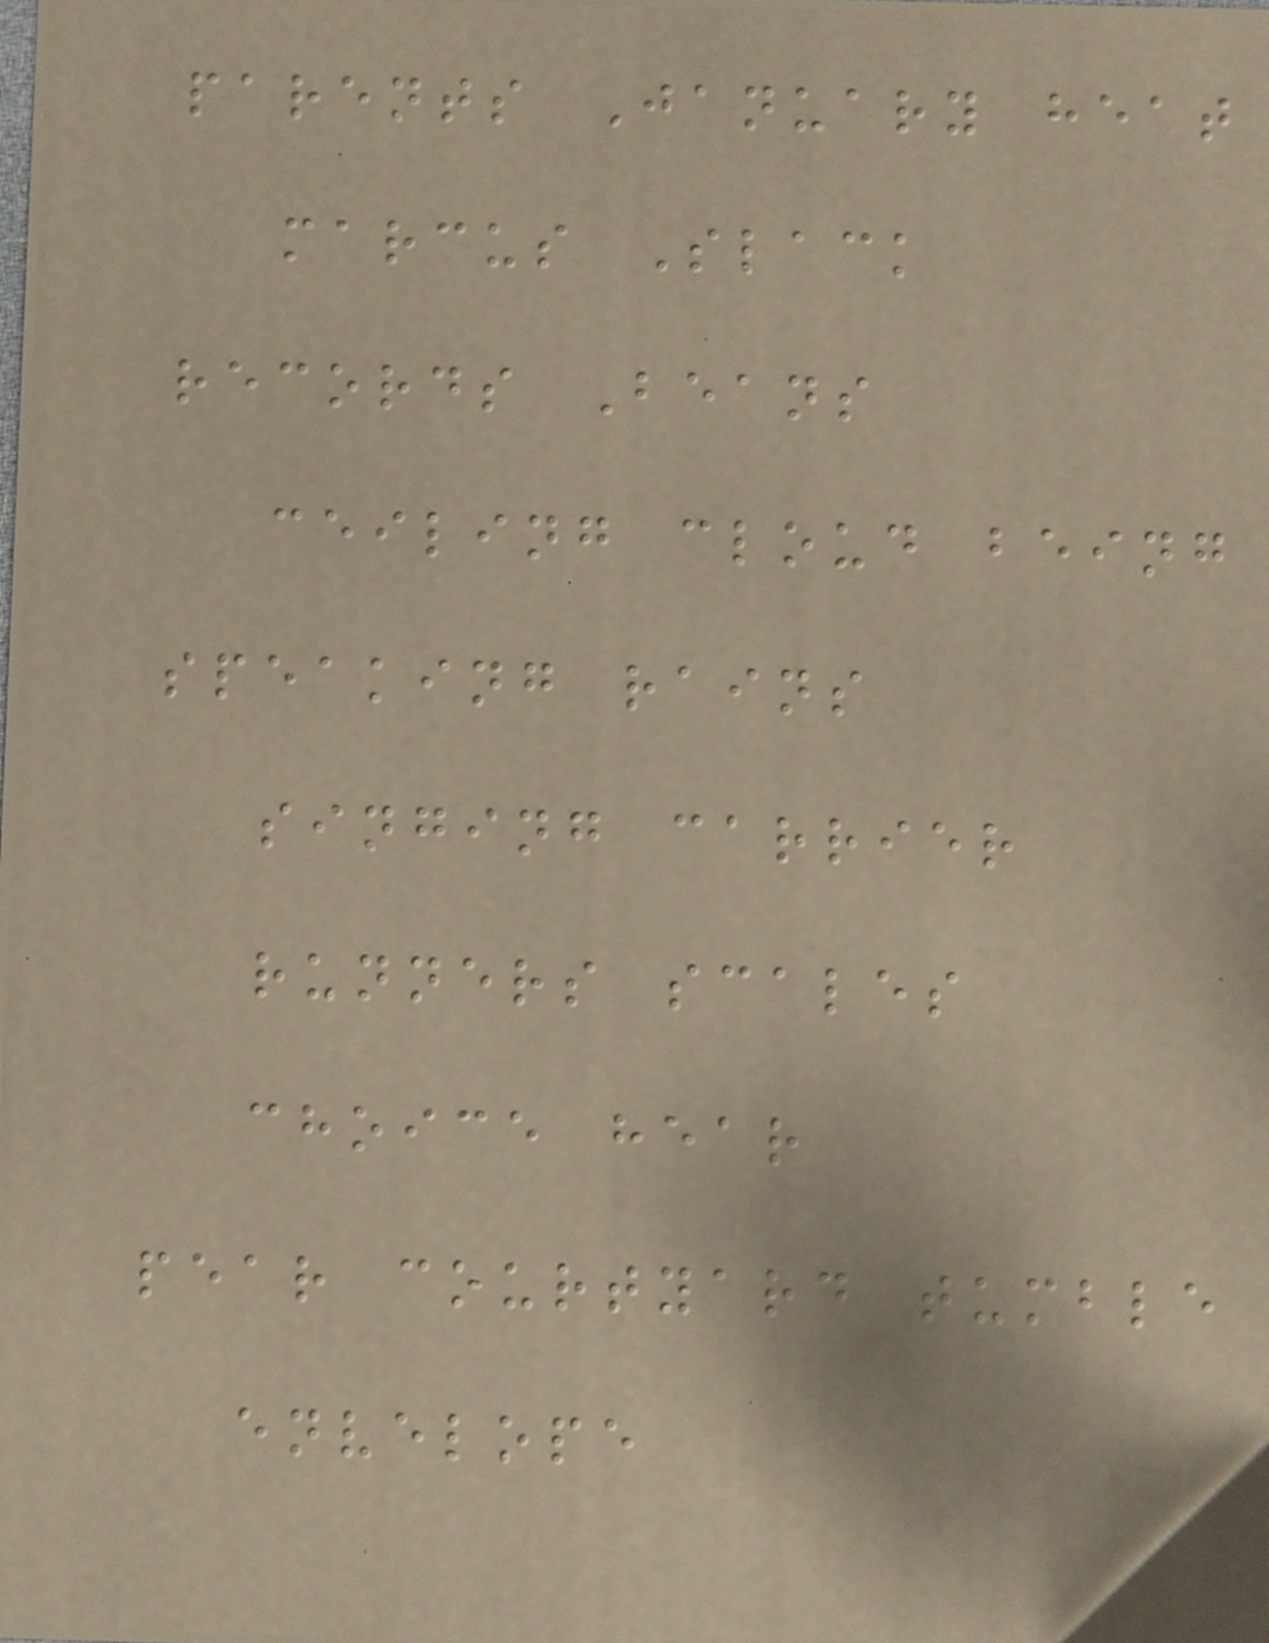parents January heat
marcus Slack
records Beans
ceiling cloud being
speaking rains
singing carrier
runners scales
choice hear
pear courtyard tumble
envelope
